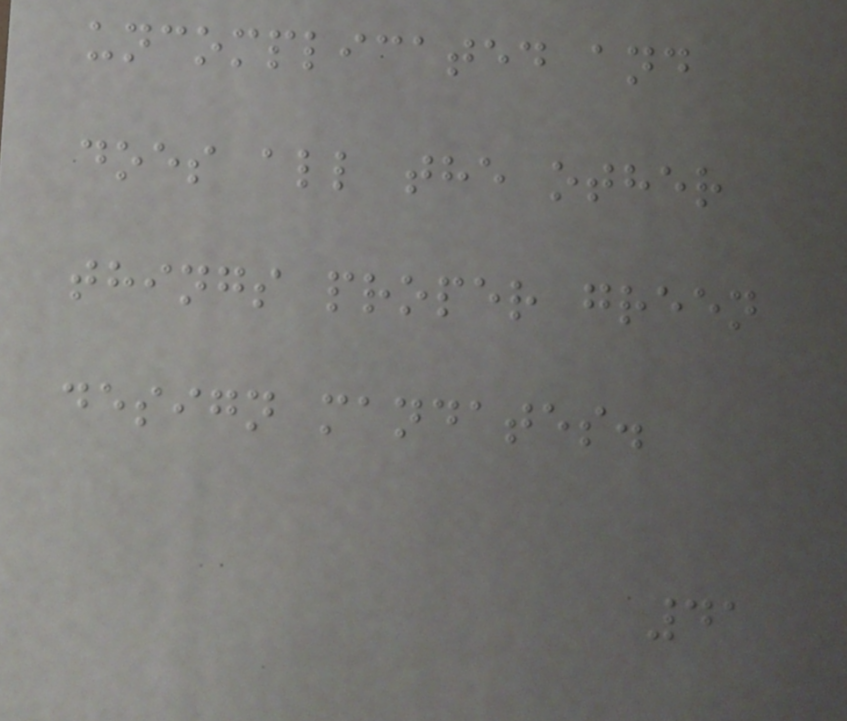uncomplicated and
does all the other
things proper green
design mandates.
41
